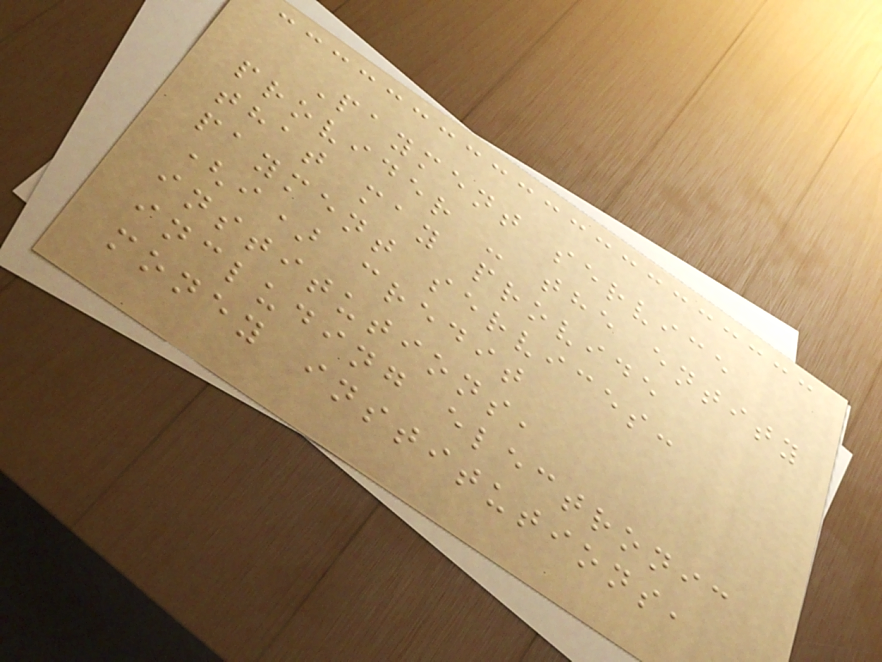Payment service
provider - the entity
that may provide
payment services:
(i) credit
institutions,
including electronic
money institutions,
